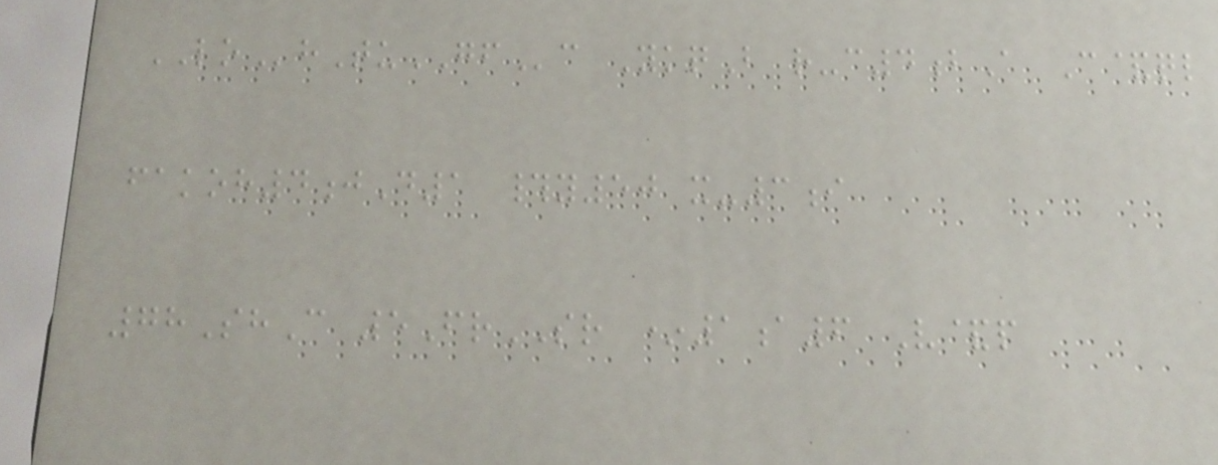LOhTuGFc YkqB r-c4bA C&ql
fakoh4jD1 #y50 x-3i
78ShC 5FrSR *1a6 V&p
